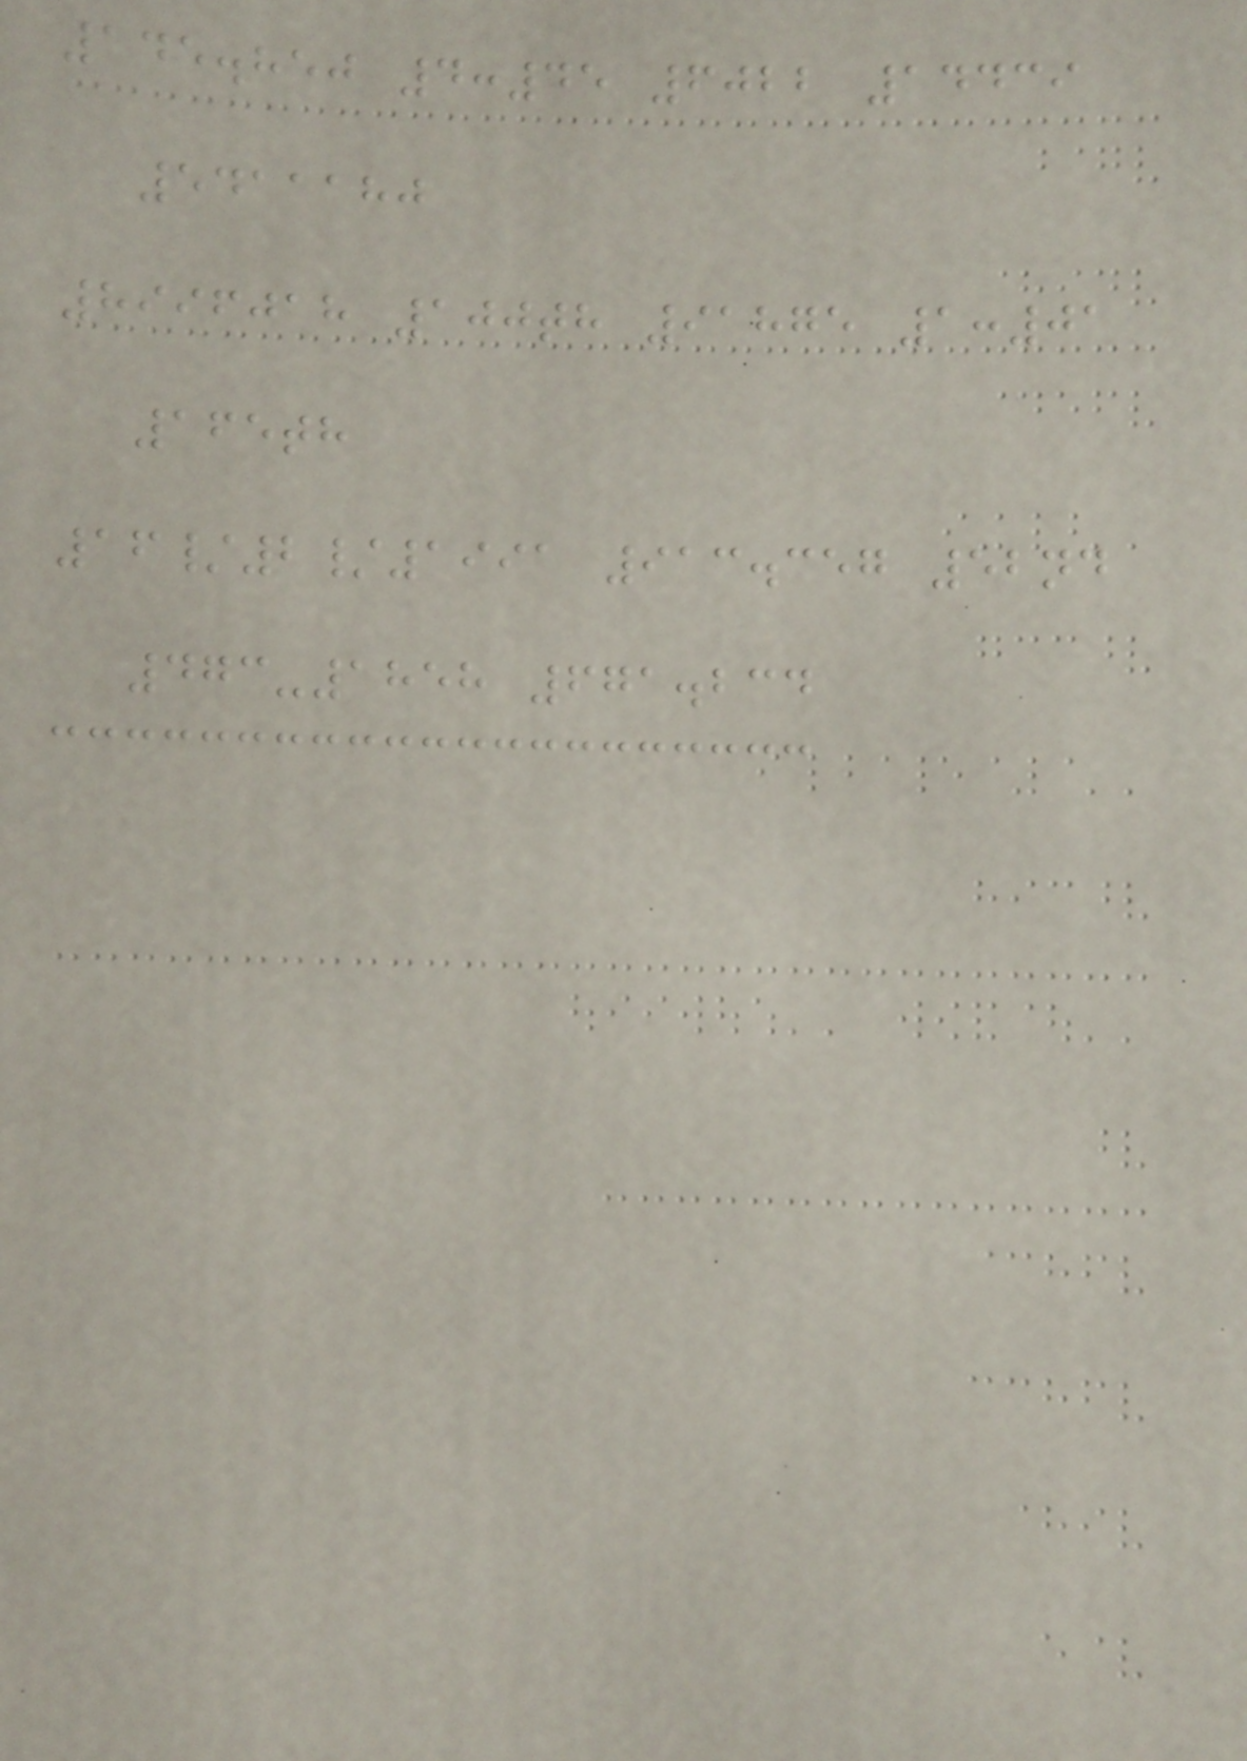145.850 4:45 6022 14439
5411180
8996018 100th 91875 1:01
165th
16/2/1991 913.357 52nd
473-1858 671.234
